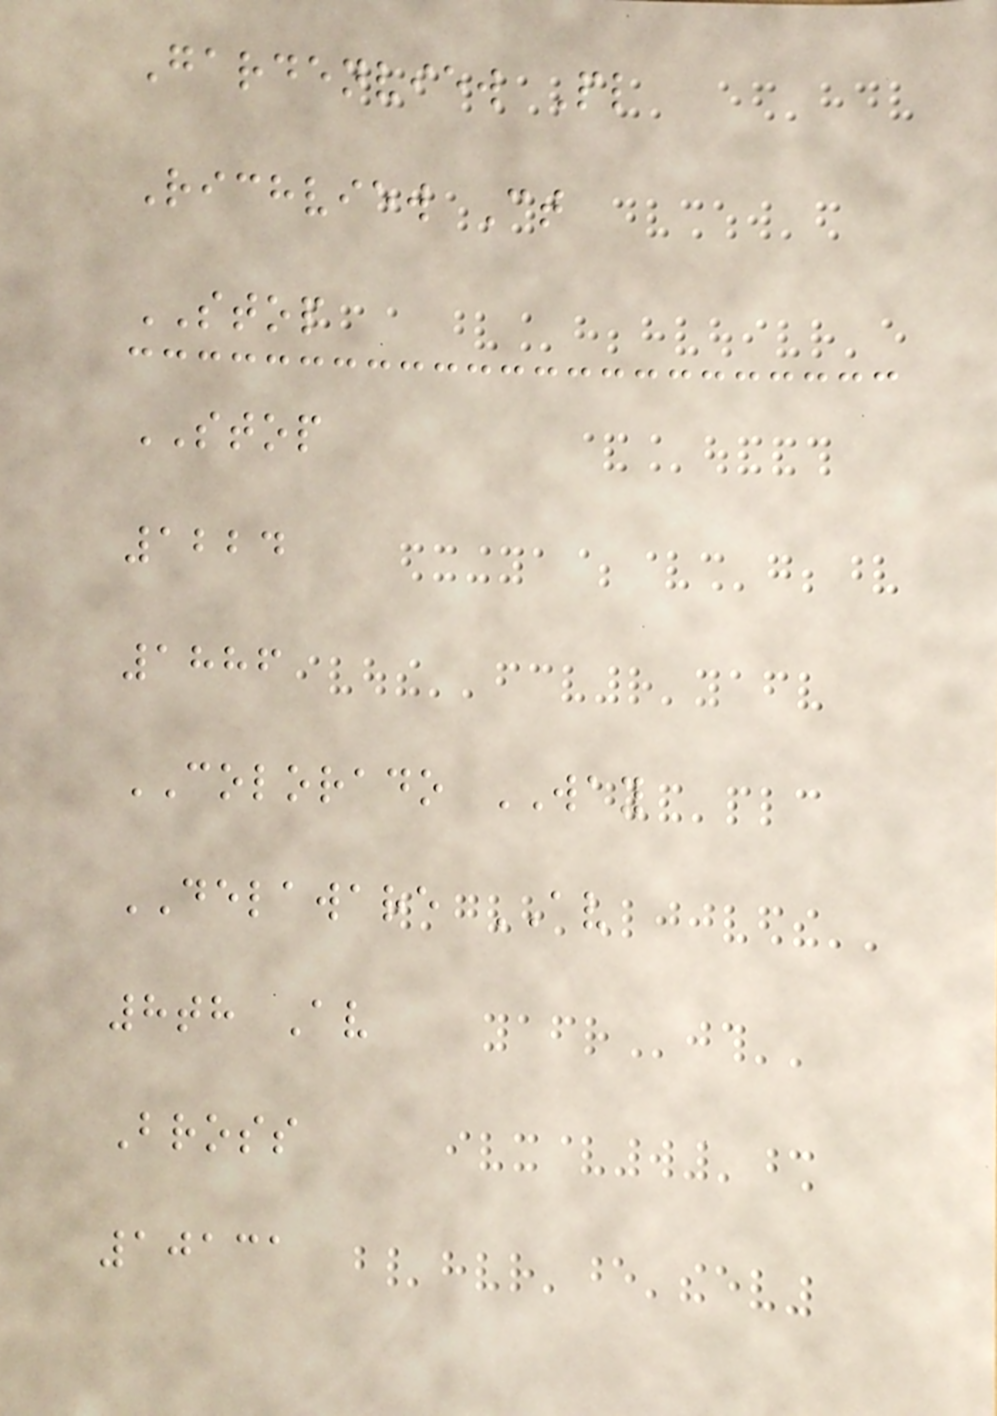Gardenview Pl
Richview Ct
STOP
STOP
1224
1886
COLORADO WAY
DELAWARE AV
8th Av
Bross
10131
